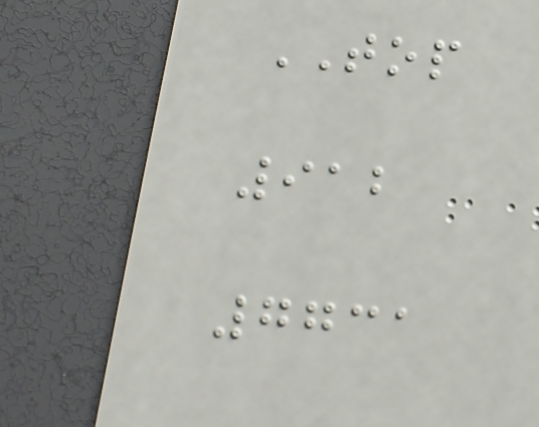TOP
912
7731
